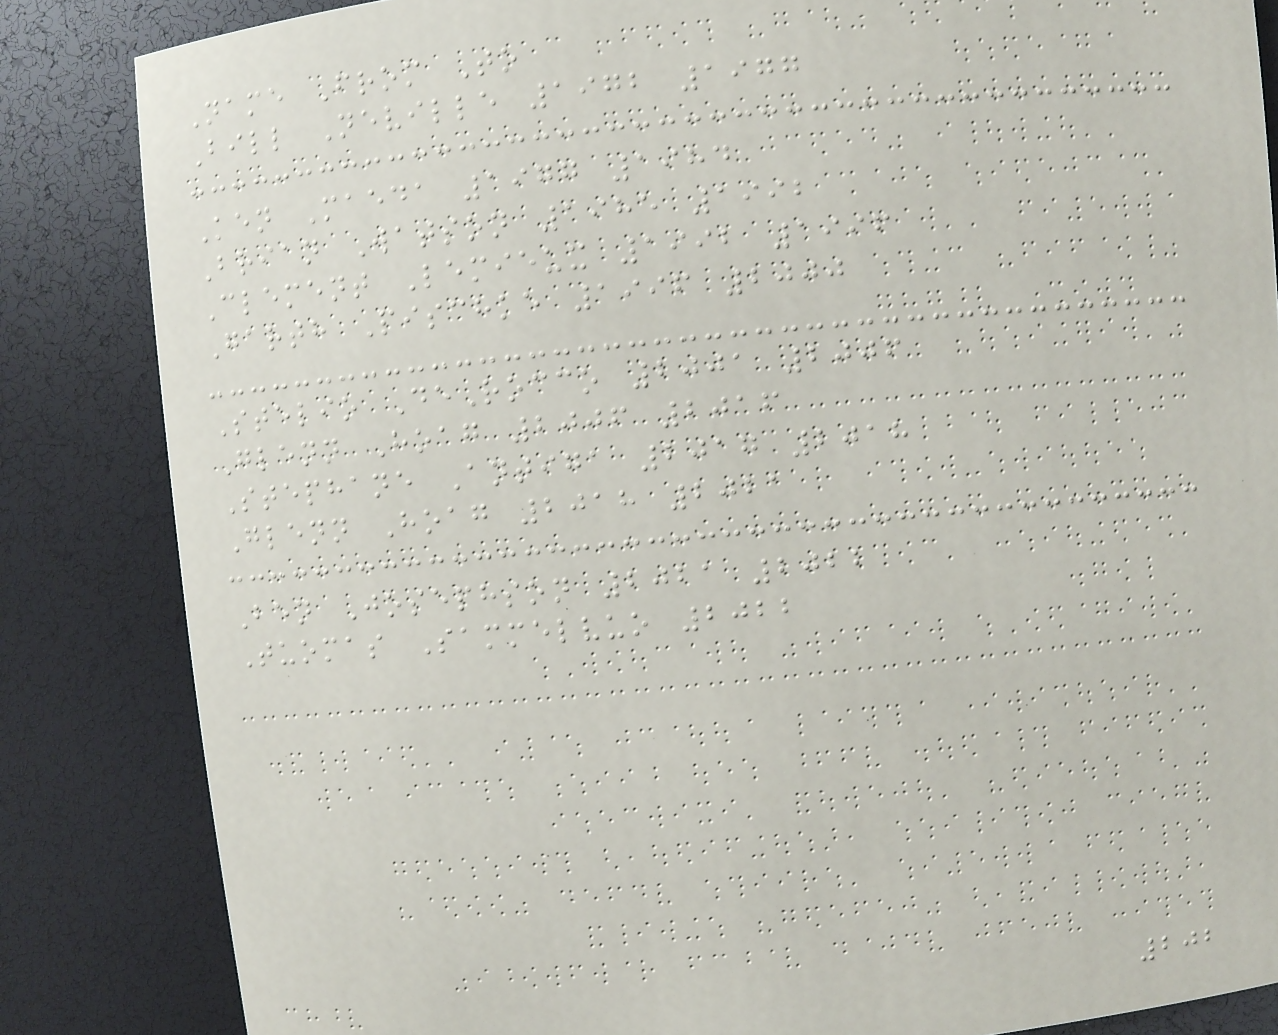Name From To
Bill Neville 1972 1977
Ken Maeda 1977 1984
Brian Watson 1985 1992
Clement Lemieux 1992 1996
Garth Pischke 1996 2000
Stelio DeRocco 2001 2006
Glenn Hoag 2006 2016
Stephane Antiga 2017 2018
Glenn Hoag 2018 2021
Ben Josephson 2021 2022
Tuomas Sammelvuo 2022
202
